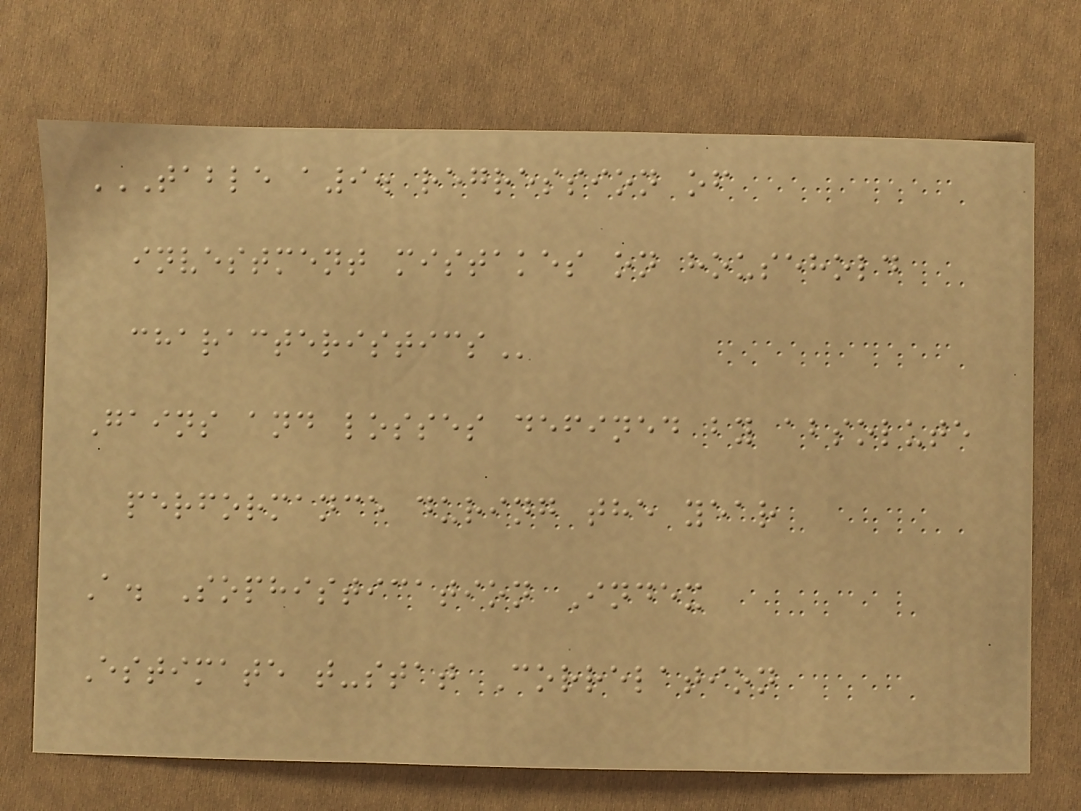TABLE A9. REGRESSION OF
INVESTMENT MISTAKES ON HOUSEHOLD
CHARACTERISTICS
Gains and losses defined by absolute
performance during the year
A. Sophistication Index
Estimate t-stat Correlation
